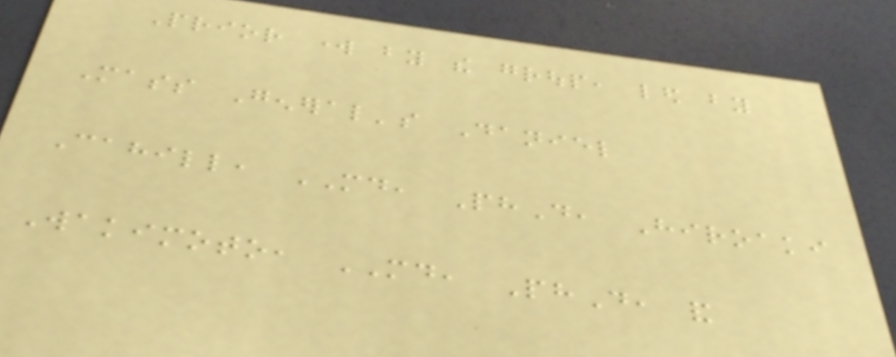Prior work by the group, led by
Mass General's Daniel
Cahill, MD, PhD, Hiroaki
Wakimoto, MD, PhD, and
